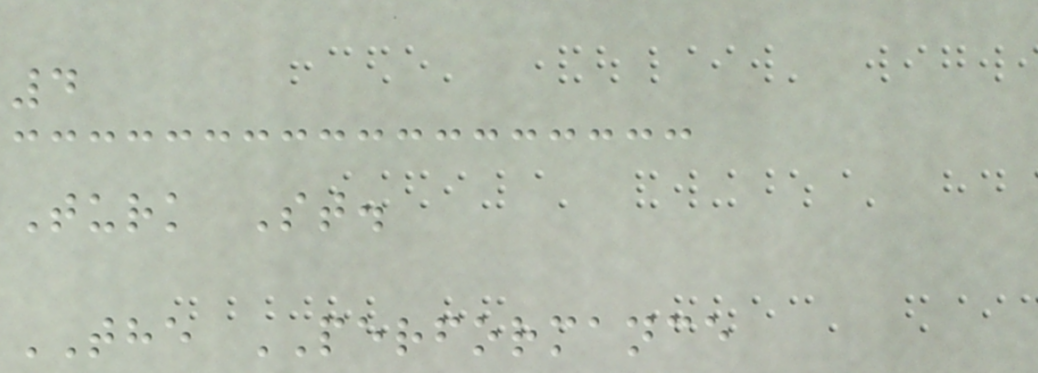4
Turk St.
THE PERFORMANCE
